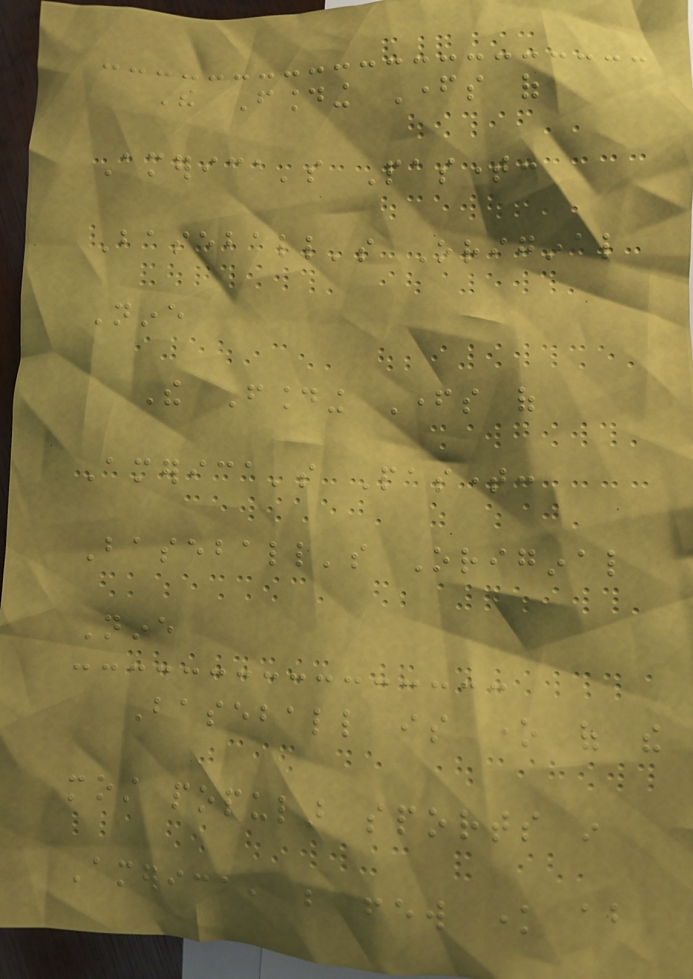The Founding Fathers of
America's Pastime:
Baseball's Original
Nine
The Founding Fathers of
America's Pastime:
Baseball's Original
Nine
Baseball is one of the
most popular sports in
America, but few know about
